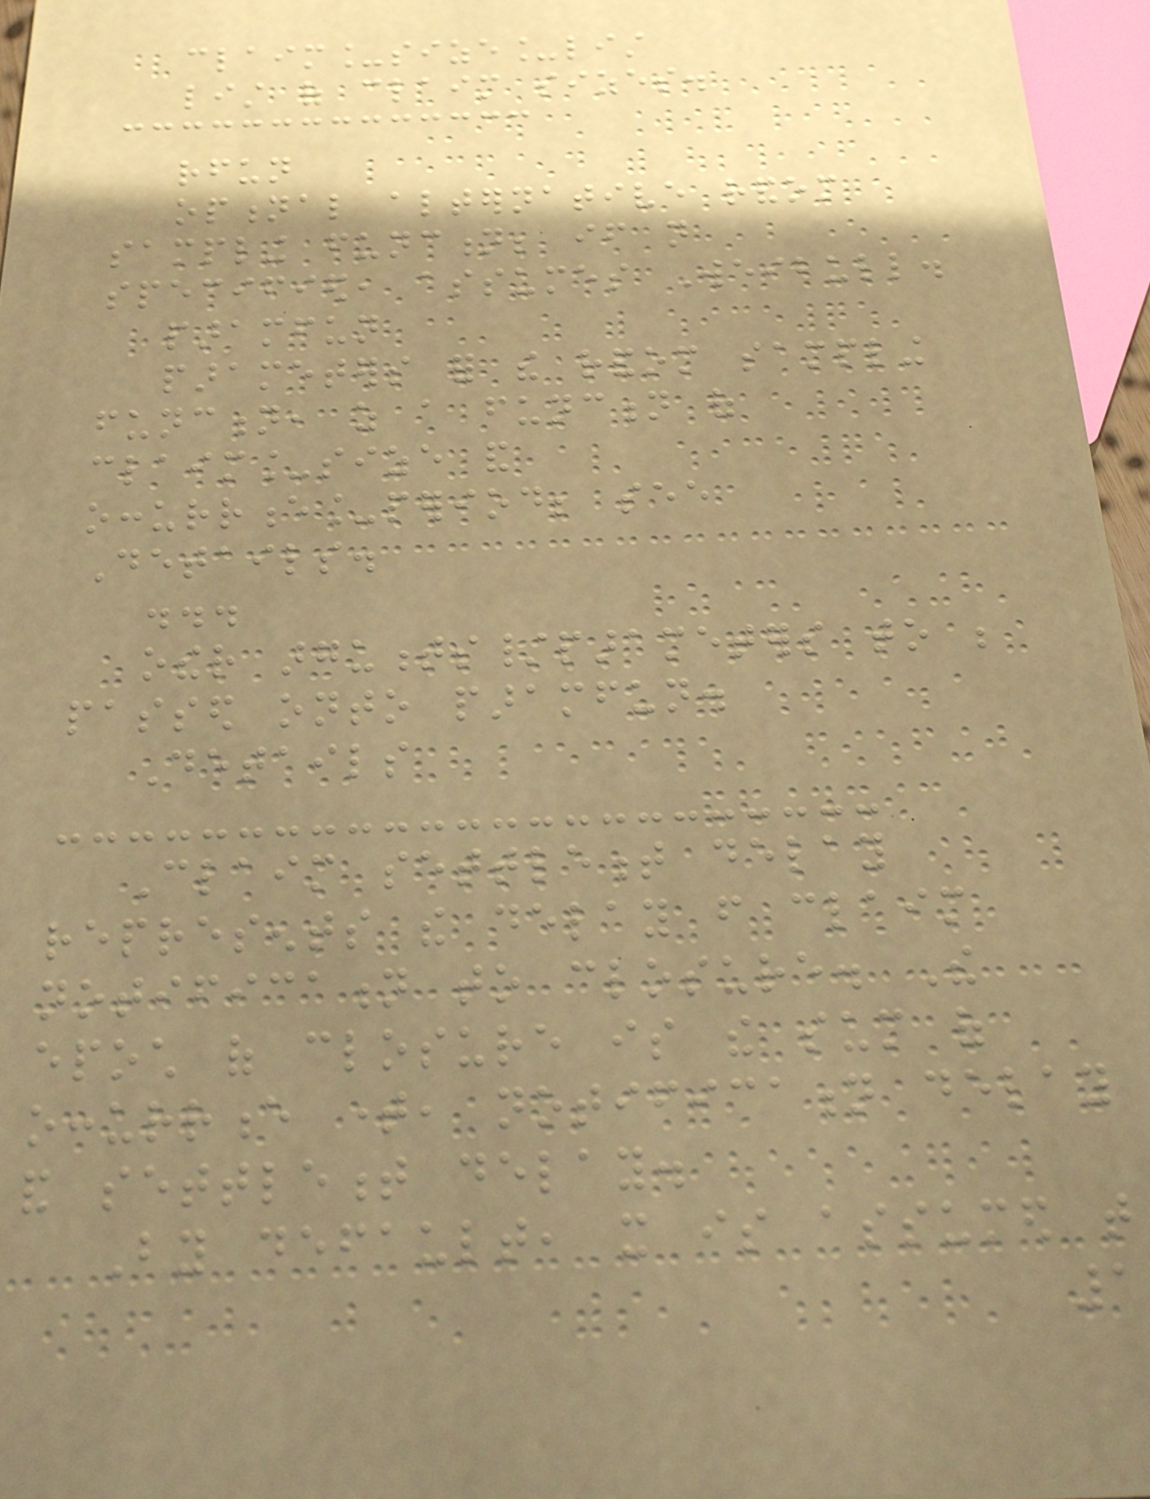claim_size_list
list of claim sizes.
rfun
optional alternative random
sampling function; if not
specified, assumes Weibull.
paramfun
parameters for the random sampling
function, as a function of
claim_size and
occurrence_period; see
Details.
...
other arguments/parameters to be
passed onto paramfun.
Details
Claim settlement delay
represents the delay from claim
notification to closure. The
epoch of closure is the sum of
occurrence time, notification delay
and settlement delay.
By default, it is assumed that
1
